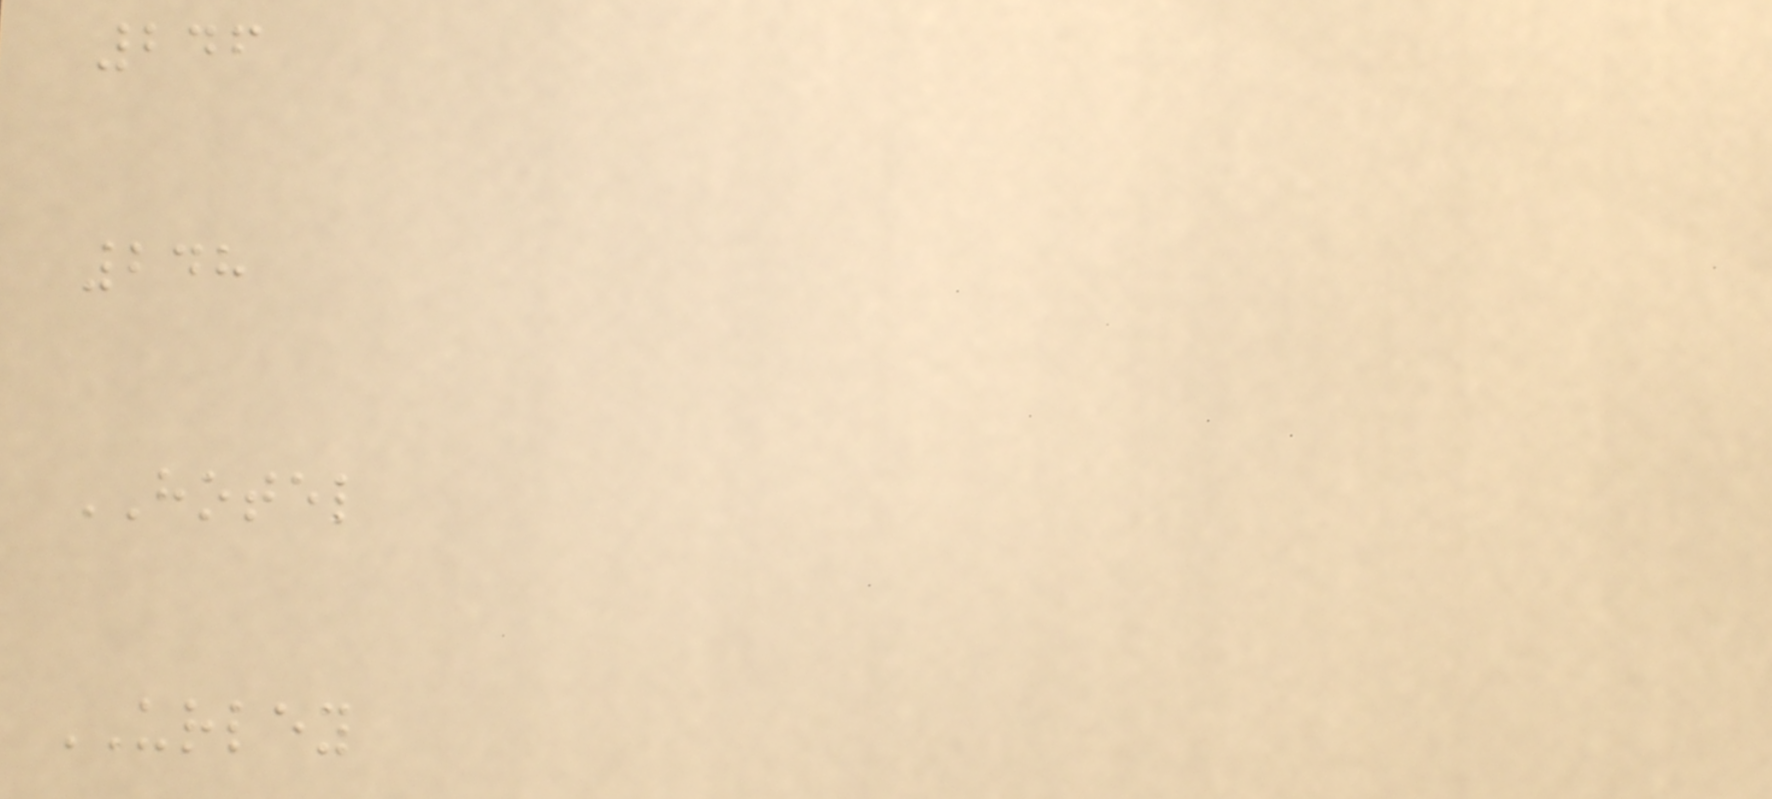246
248
HOTEL
URLEY
